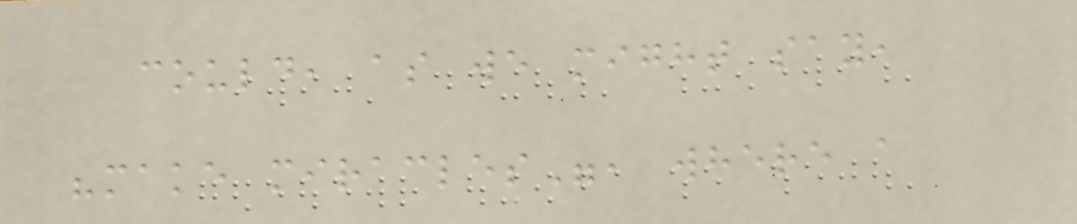could, as we might say,
"make miracles", where a
